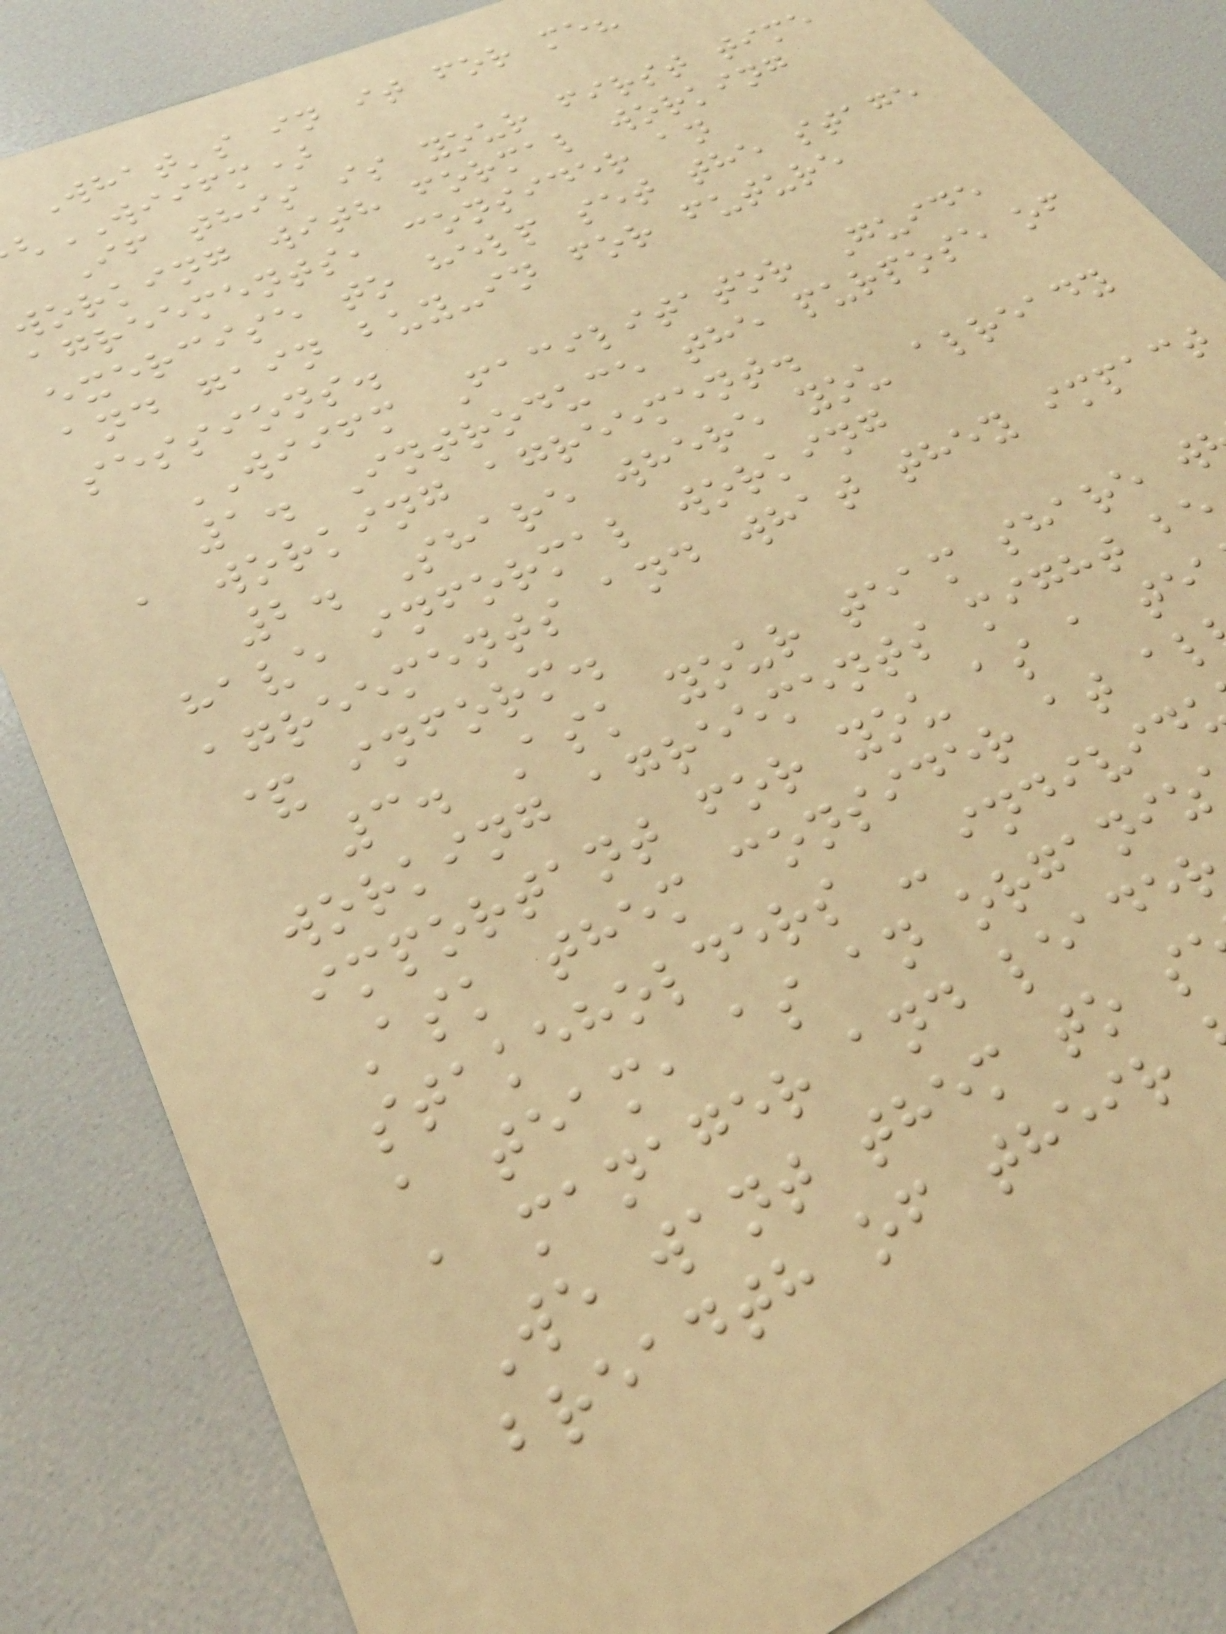What's in it for me?
WIIFM)
If this is your first time
working with formal working
agreements, consider an
exercise to help set the stage
and gain buy-in for future
sessions.
WIIFM Facilitator Guide
1. Introduce the purpose of
a working agreement.
2. Share where you already
have informal working
agreements and what they impact
& inform.
3. Ask your team share w
working agreements might be
important for you as a te
Ask them consider at al
stakeholders - individ
a team, as an organiz
a manager and leade
We want them to s
breadth of their
